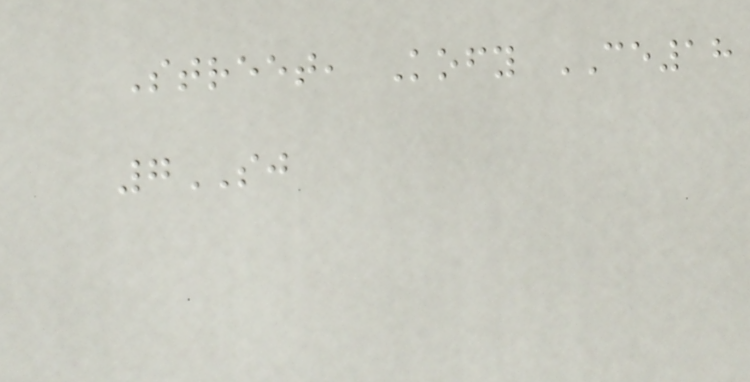Street, Kofy CE18
7SJ
